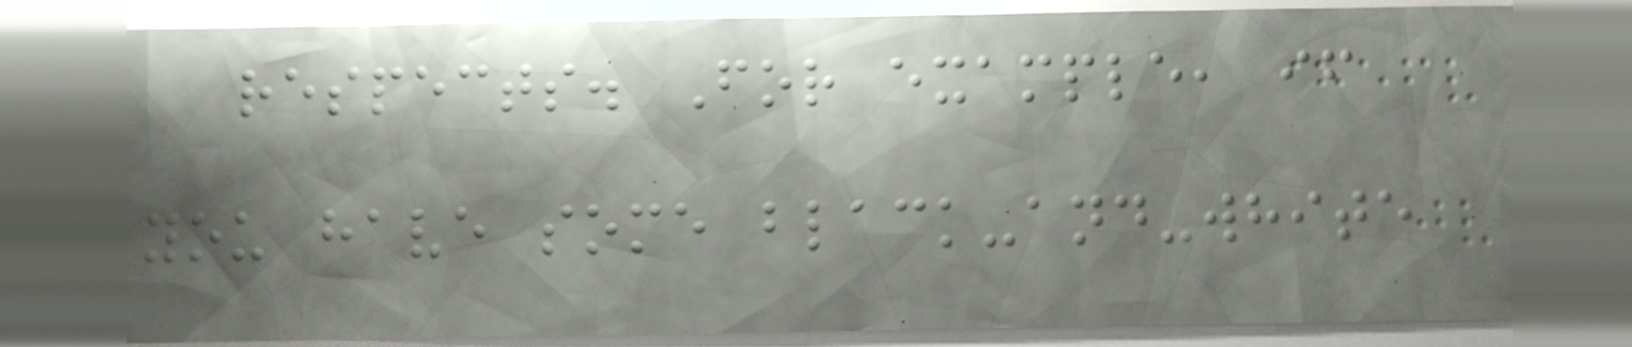respects. For example, if
you have some black-and-white
